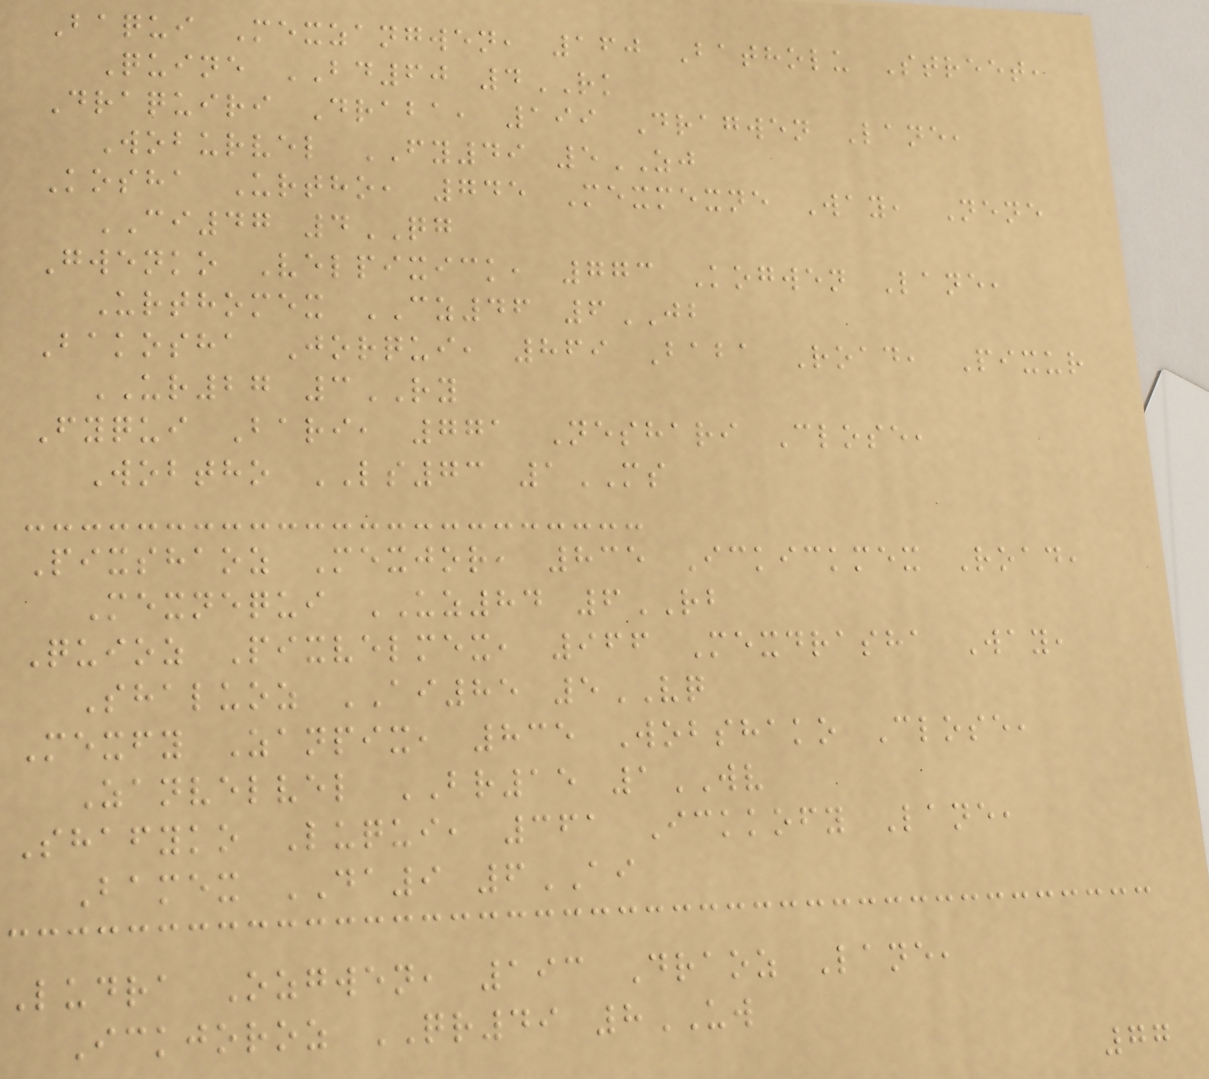Baqui Mexzangwen, 160 Batholu Street,
Quine BD60 4RK
Draquiri Draba, 199 Dragwen Lane,
Woburvel FY49 5ZJ
Kosha Urtho, 745 Mexmexne Way, Nene
CI47 4QG
Gwenko Velpixick, 773 Kogwen Lane,
Urthomex CZ46 6JB
Bakosha Jorqui, 869 Baba Road, Pixur
UR27 3RY
Fyqui Bari, 771 Neshari Close,
Wobtho LS73 1MS
Pixshaoz Mexjor, 835 Ickickmex Road,
Mexnequi UZ84 6RB
Quioz Pixvelmex, 966 Mexdrasha Way,
Shaluoz AI85 5VQ
Mexfy Zanpix, 835 Wobshako Close,
Zanvelvel BR15 1WV
Shafyko Luqui, 361 Ickkofy Lane,
Bamex DA9 6AI
Ludra Ozgwen, 193 Draoz Lane,
Ickjoroz QR49 8UW
77
